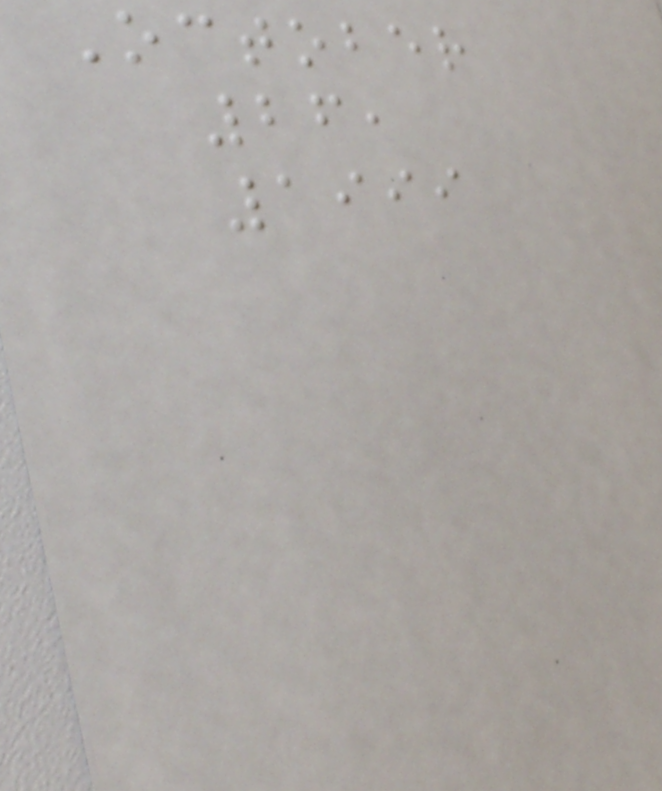October
26,
1999
